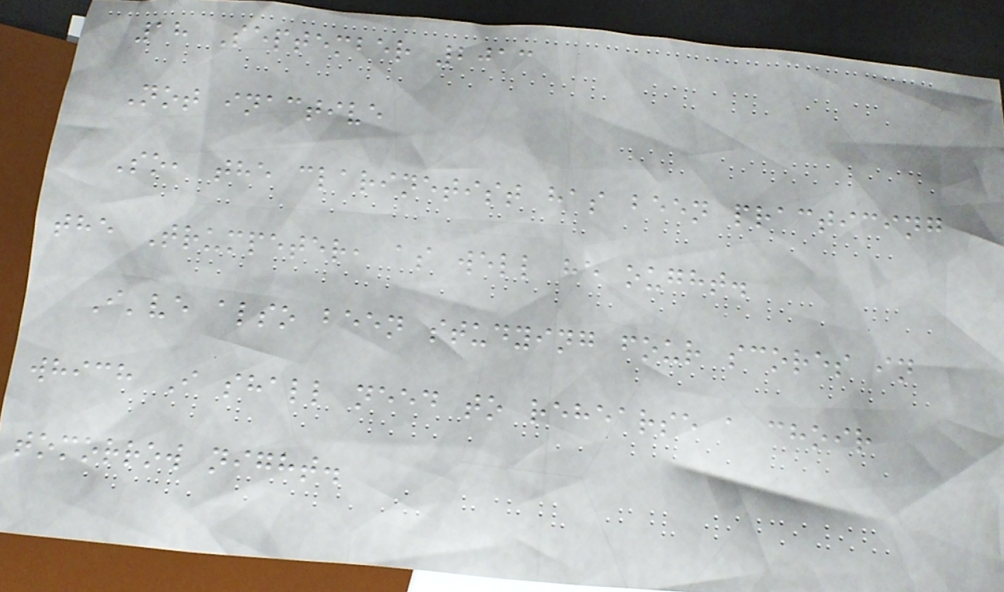18 September 2013
Not inactive
So, the clarinetist has been practicing
the Trumpeter, as well he ought.
I've also been studying four scores in
which I shall need to rehearse a choir
tomorrow night.
